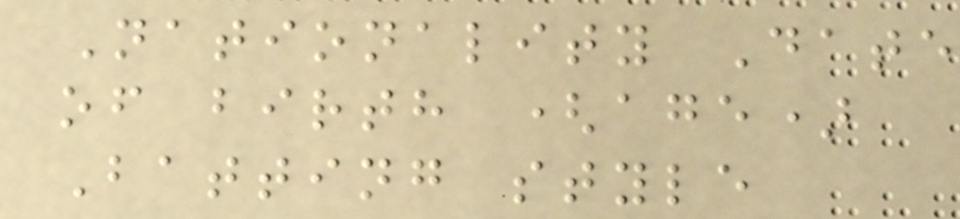Nationality Date
of birth (age)
Batting style
